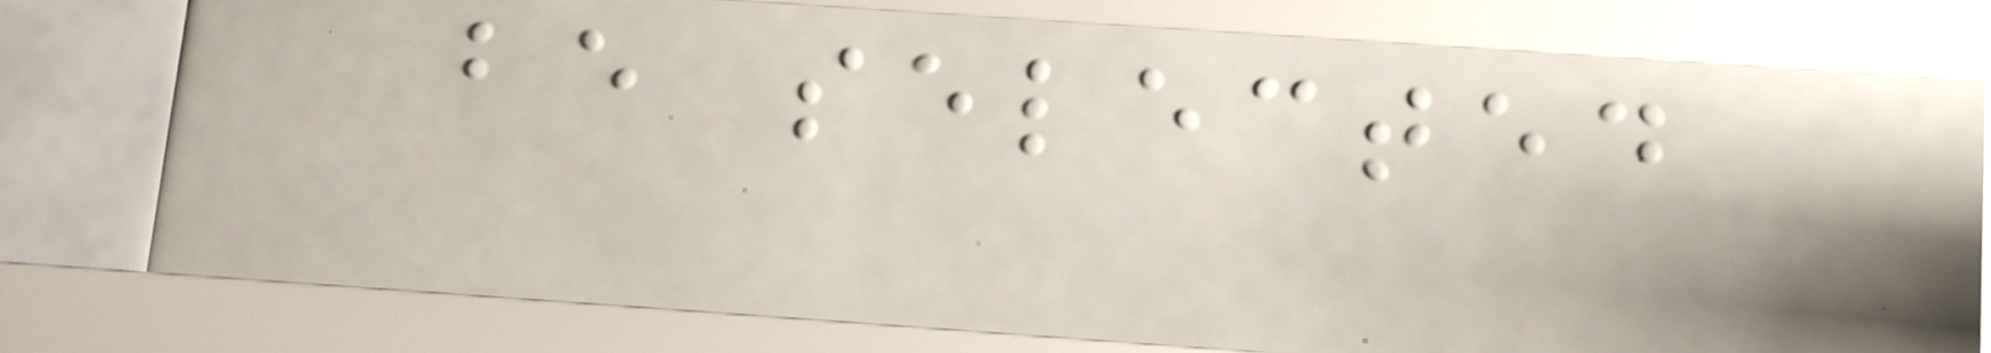be selected
